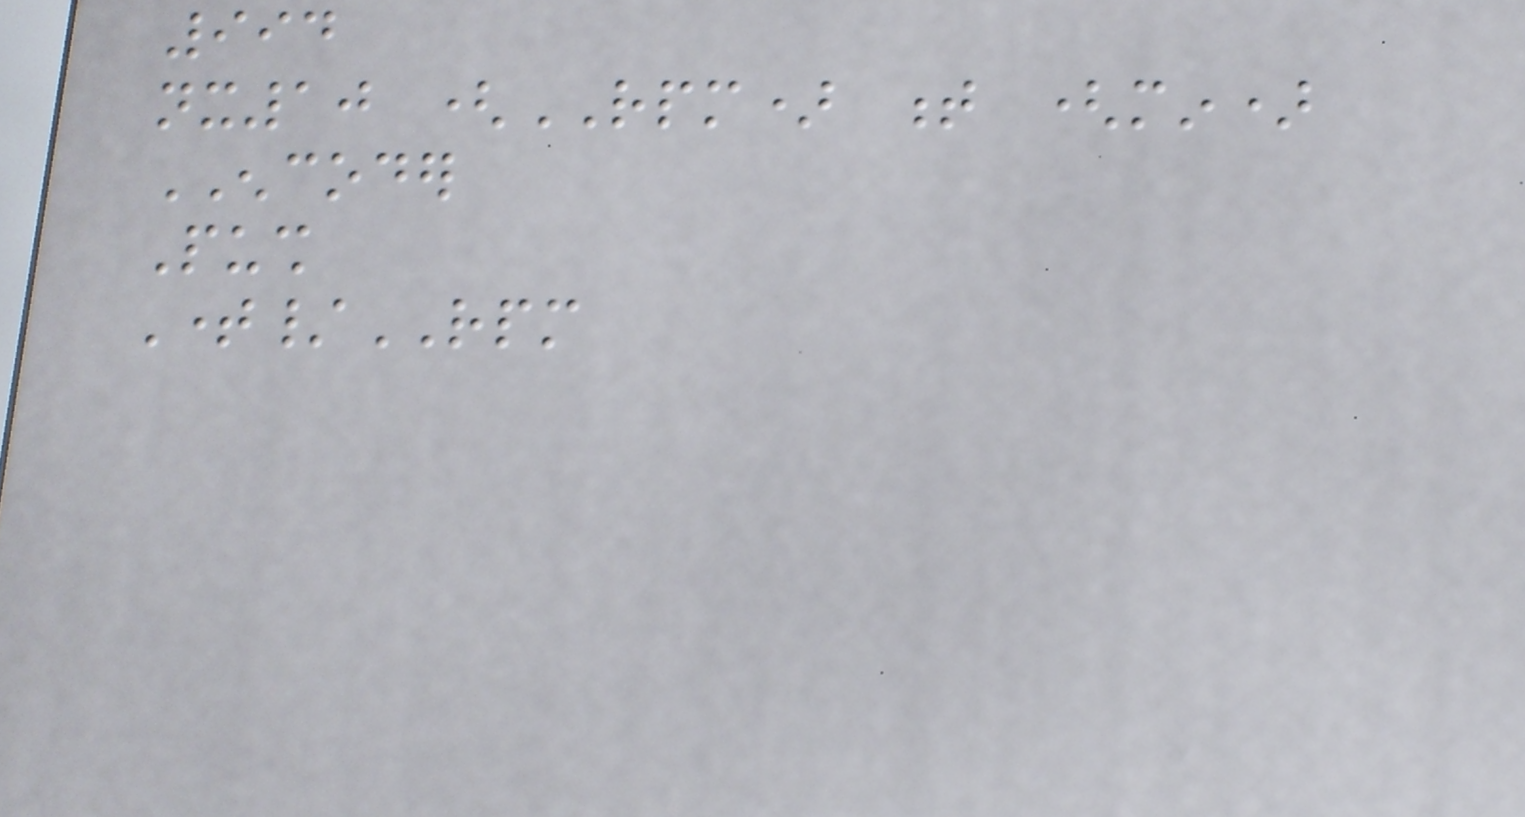994
nx10 (RPM) t (min)
ENCODER
Push
Time/RPM
